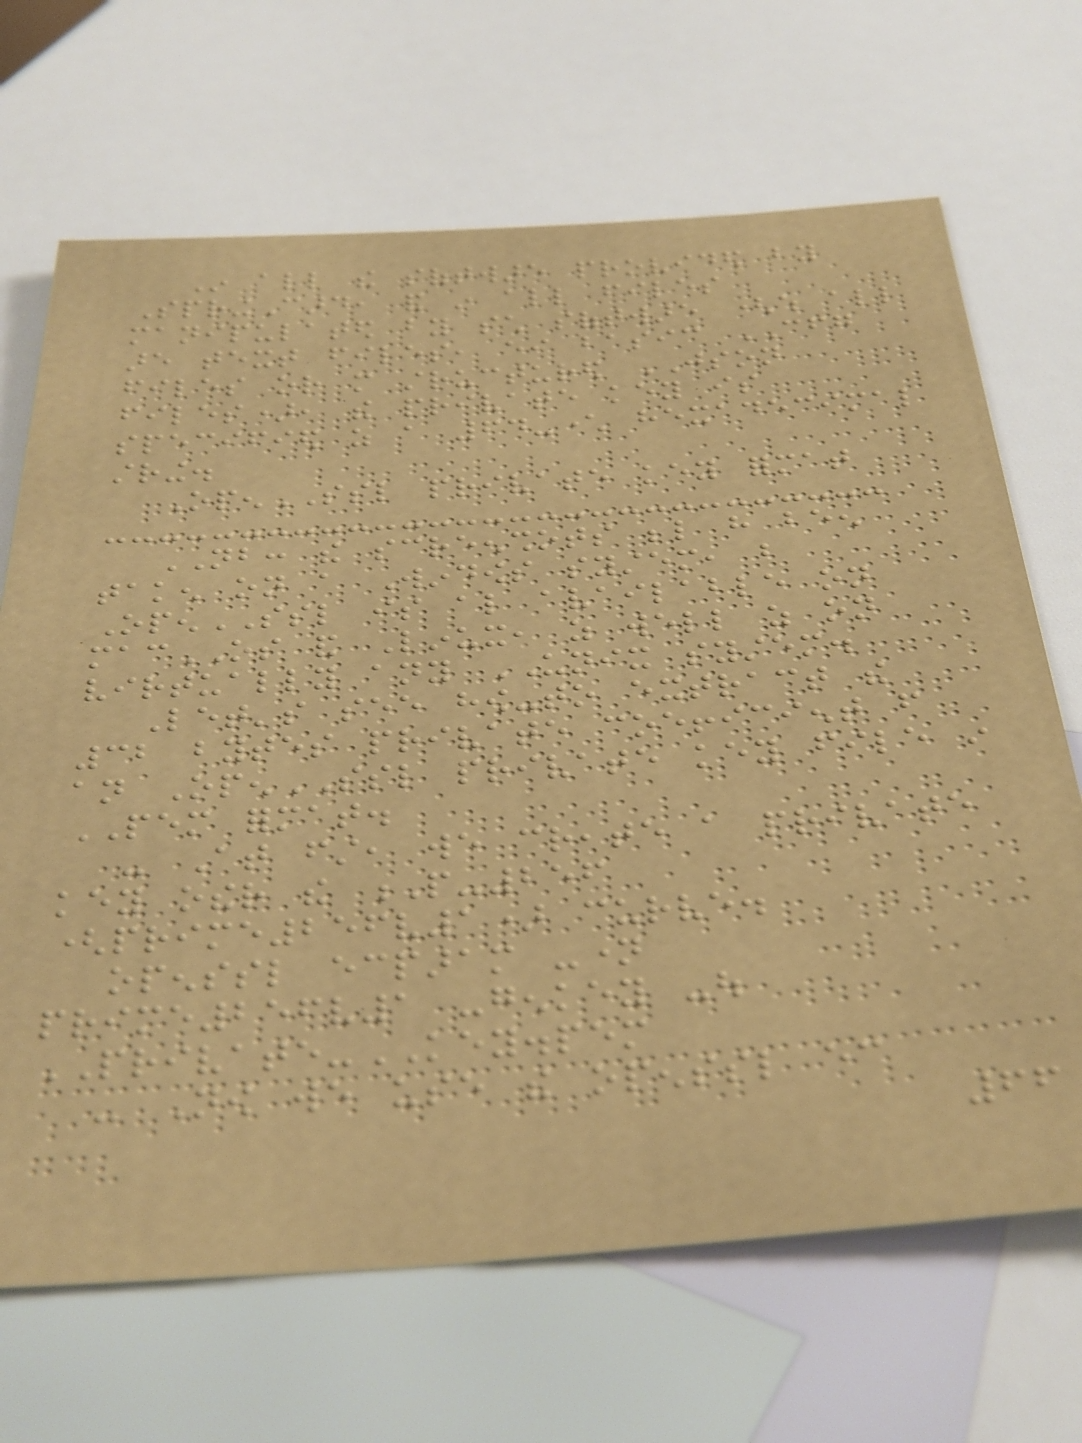In all the software provided by
SpringCard, and in all files
manipulated by such software (which all
are text files, either basic CFG
files or more structured JSON
files), the private key is
specified as a 64-character hexadecimal
string.
OpenSSL private key format
NB: the screenshots below have been
taken on a Windows system, but
OpenSSL is also available on
macOS and Linux, as well as on
virtually any UNIX system.
Let's see how-to extract the
32 bytes private coefficient from
an OpenSSL private key file in
PEM format.
- At first, we create a private
key other the P-256
(prime256v1) curve.
openssl ecparam -name
prime256v1 -genkey -out
PRIVATE-KEY.pem
- Now we use the openssl ec
66
